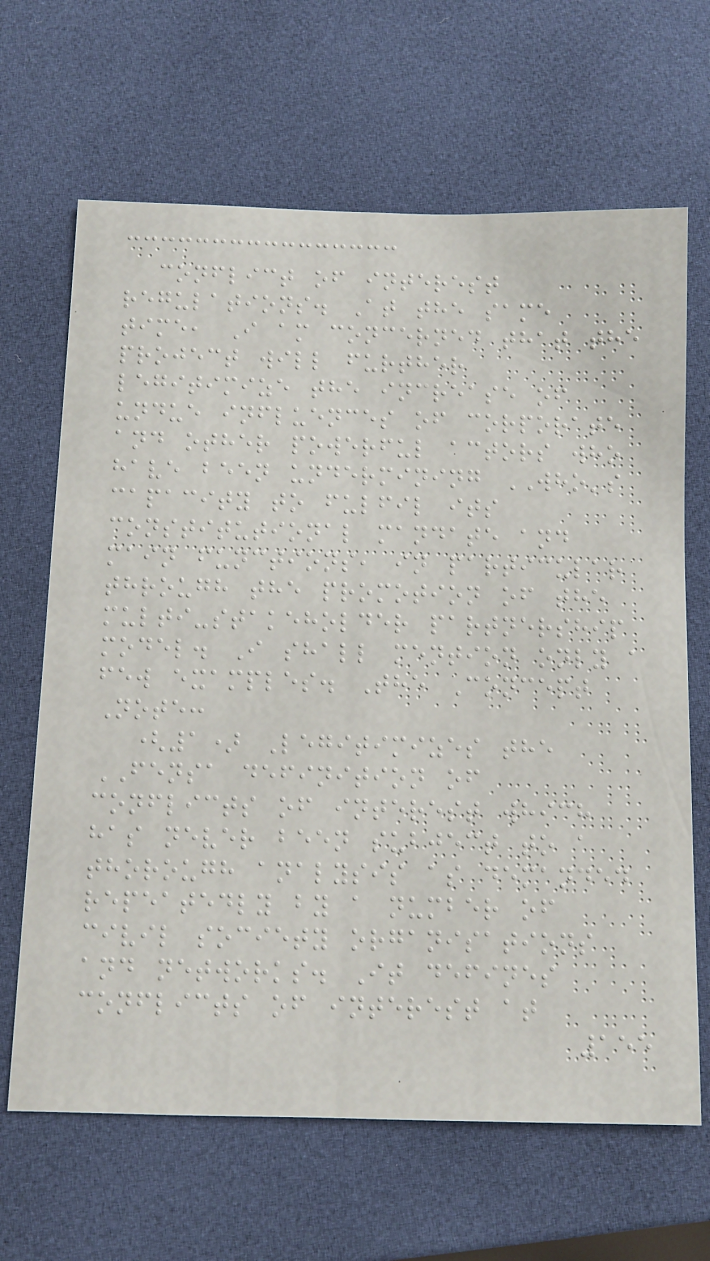conflict of interest
regulations. At the same
time, I am concerned that the
project will further
legitimize the increase of
undue influences of corporate
and other powerful actors who
have been undermining WHO's
capacity to fulfil its
constitutional mandate and
main functions, in particular
through the promotion of the
multi-stakeholder partnership
model. I shall mention only a
few examples. The Concept
Note:
(1) Legitimizes the
FENSA definition of
conflicts of interest which
has never been subject to a
thorough analysis as demanded
repeatedly by a number of
civil society organisations
and networks. It defines
conflicts of interest at
155
